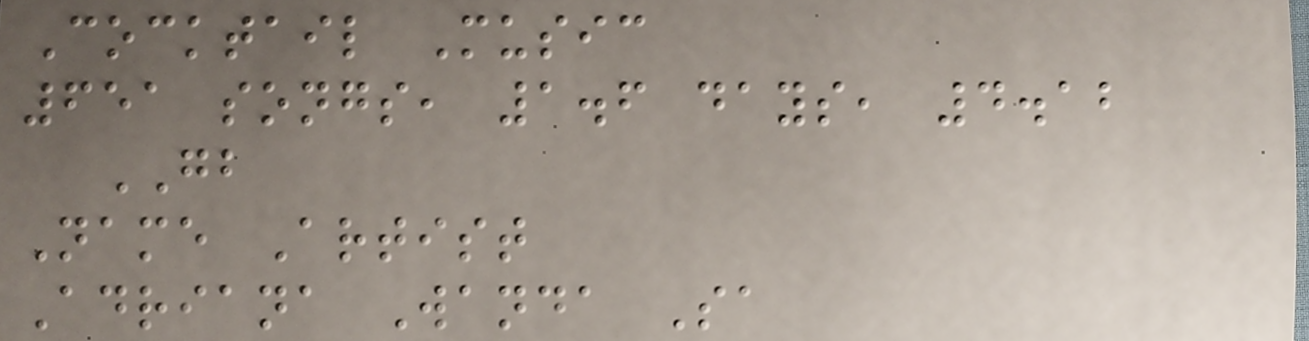Cocktail Music
651 songs, 1.6 days, 4.12
GB
Name Artist
Adriana Wanda Sa
